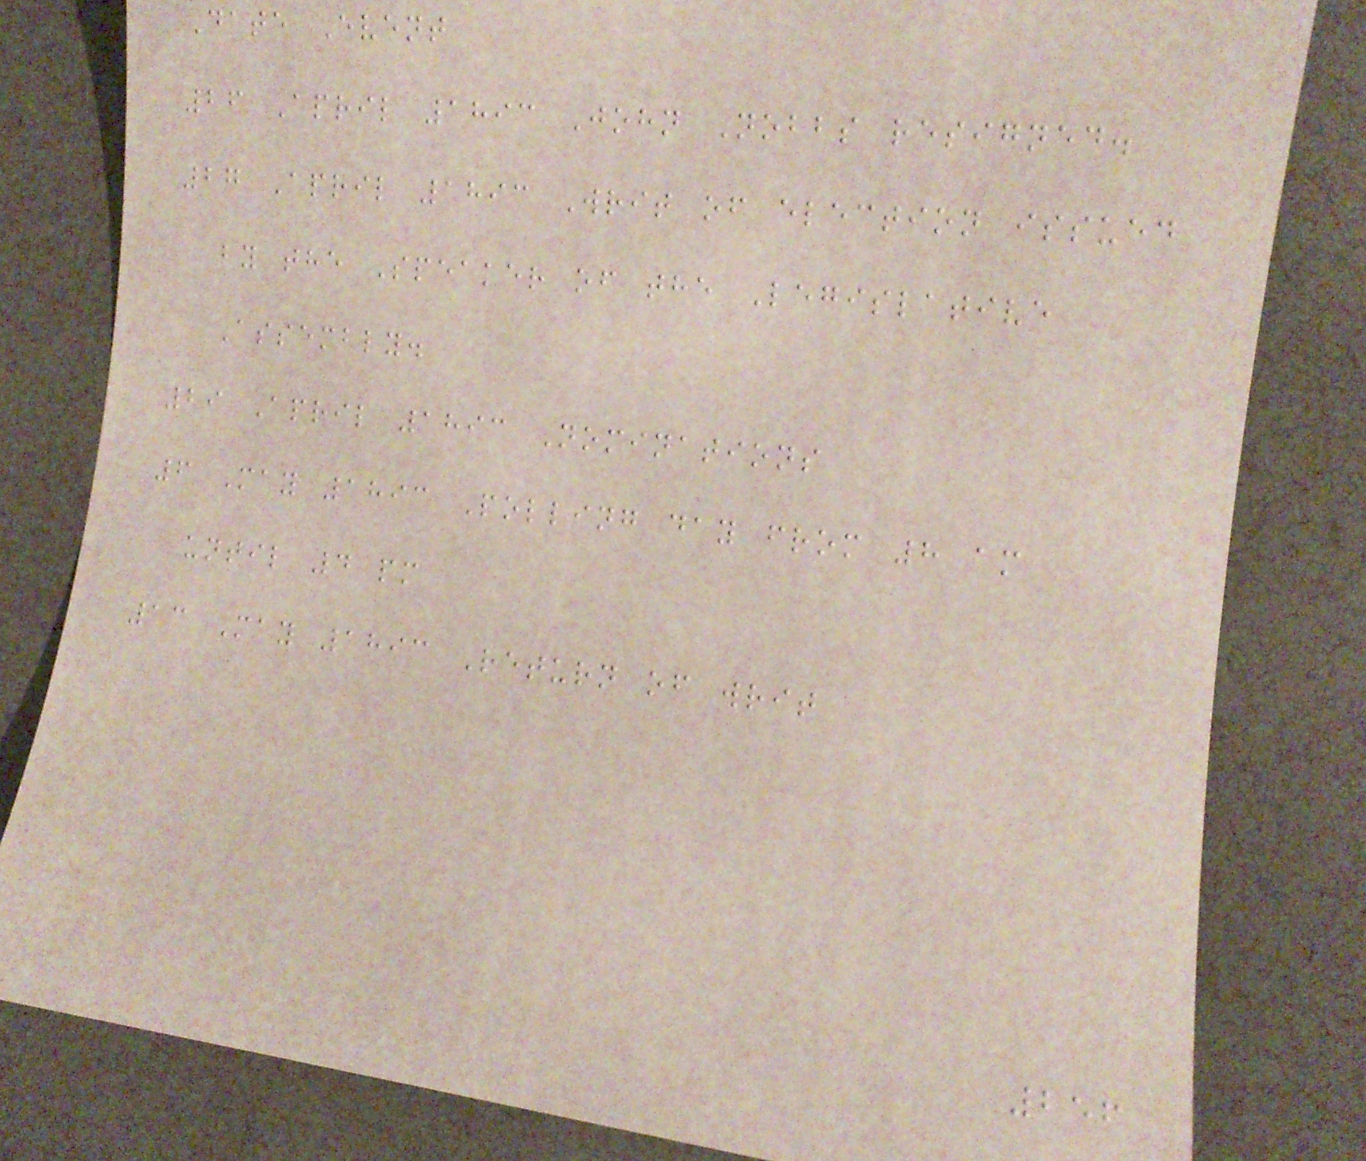Date Event
26 April 1893 John Nobbs resigned.
27 April 1893 Writ of election issued
by the Speaker of the Legislative
Assembly.
29 April 1893 Nominations
6 May 1893 Polling day from 8 am
until 4 pm
13 May 1893 Return of writ
256
